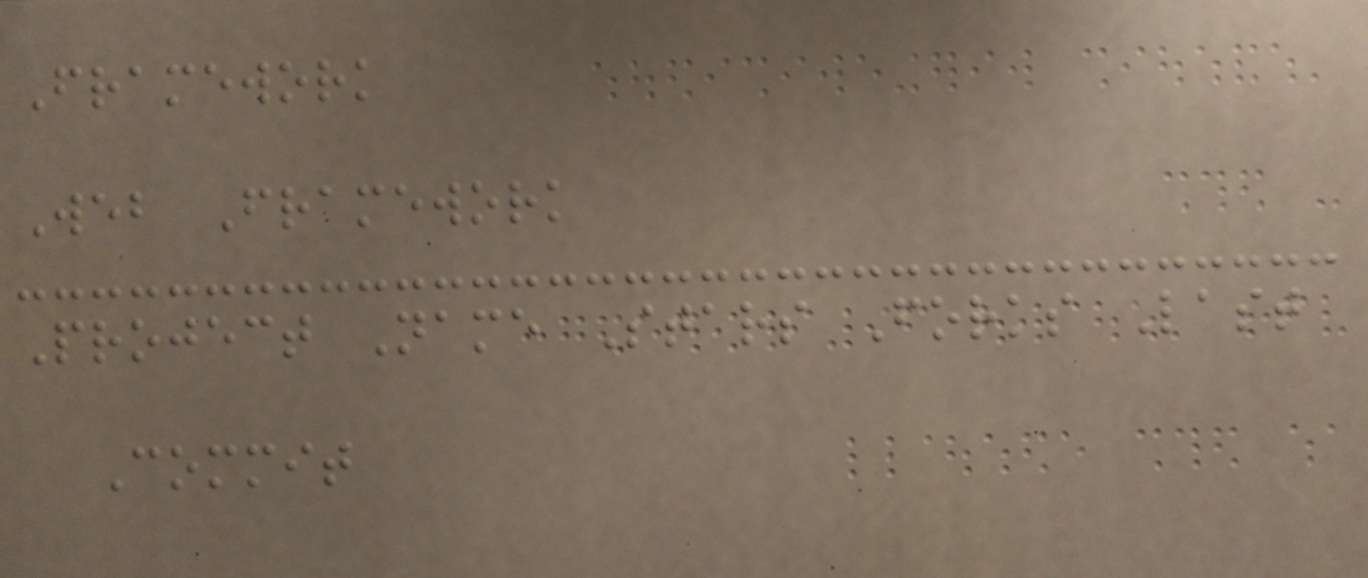Framework
Web Framework
Project Name Stars Forks Last
Commit
